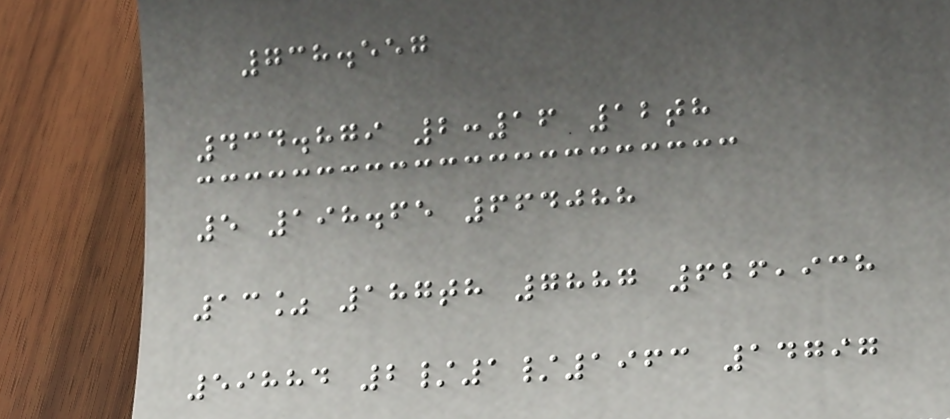738.557
434.879 2:16 12th
5 198.65 664088
13% 187th 7887 626,938
59884 2/1/1963 14797
